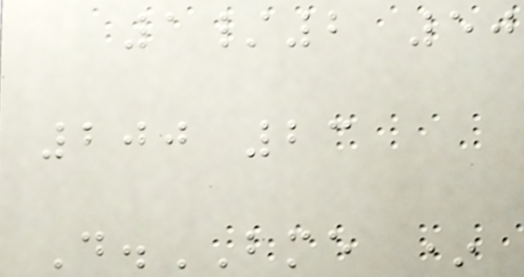1/2 50
200 23
D.BME *
